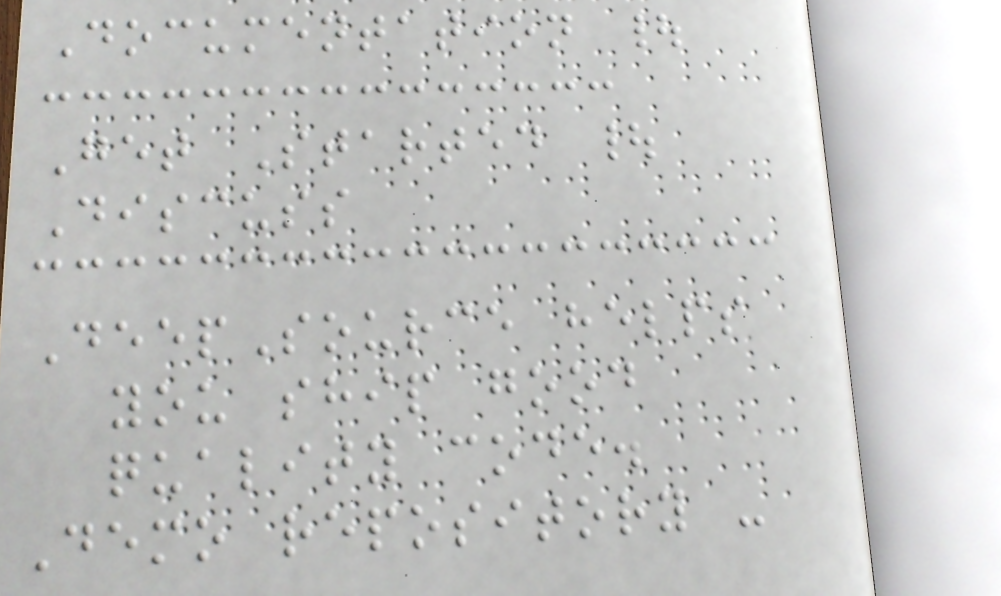Documentation |
Get Started |
Discuss
DeepSource helps
you ship good
quality code.
Demo repository -
